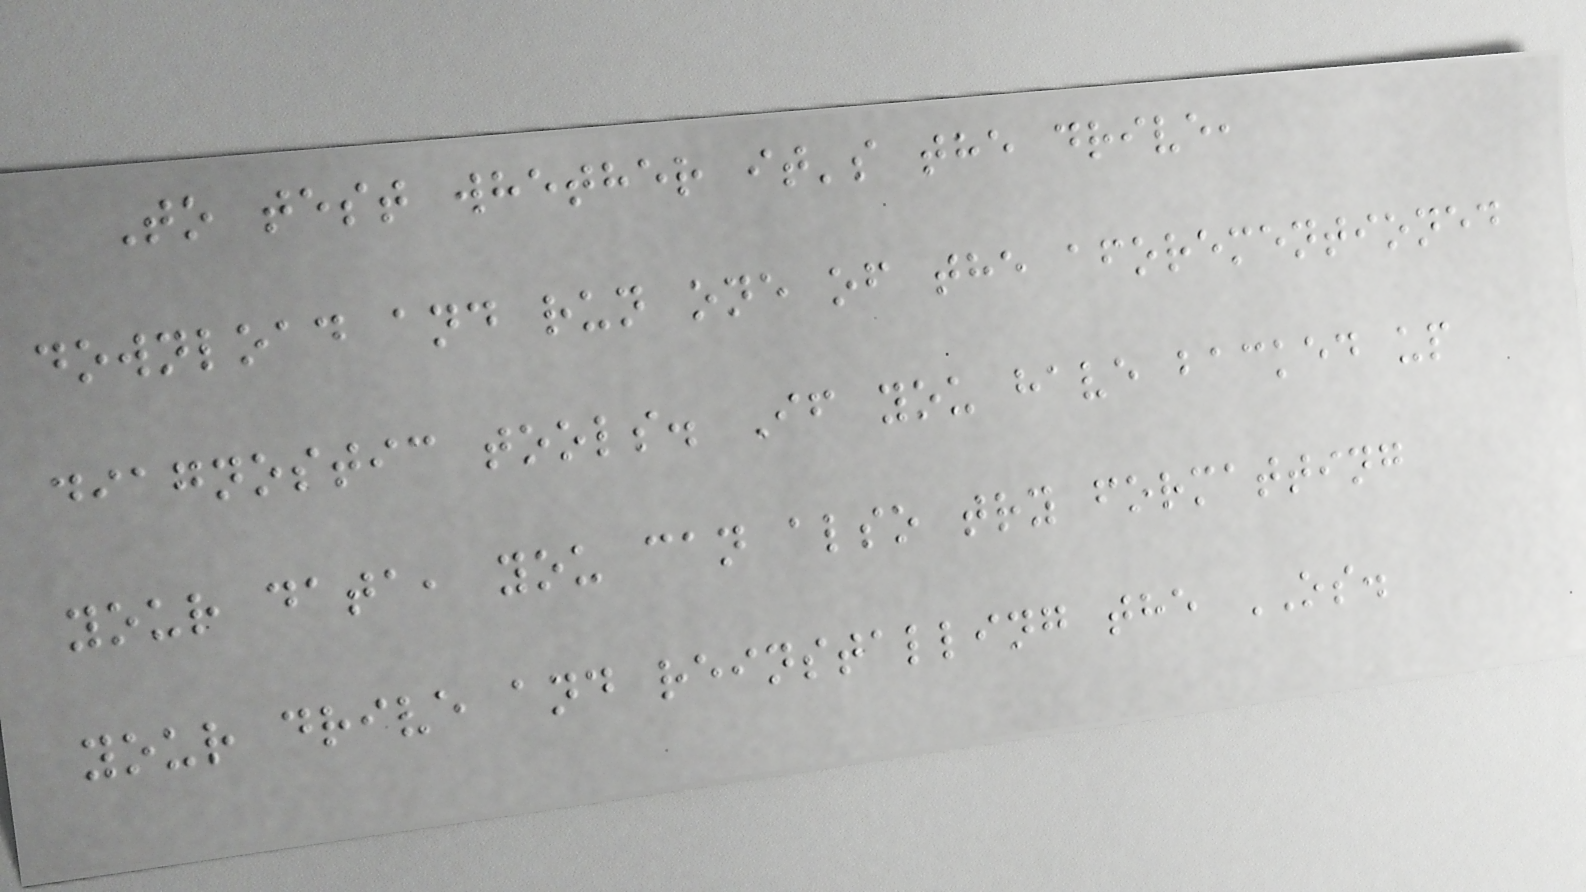To test whether it's the drive,
download and run one of the aforementioned
diagnostic tools. If you have backed up
your data, you can also try formatting
your drive and reinstalling the OS.
